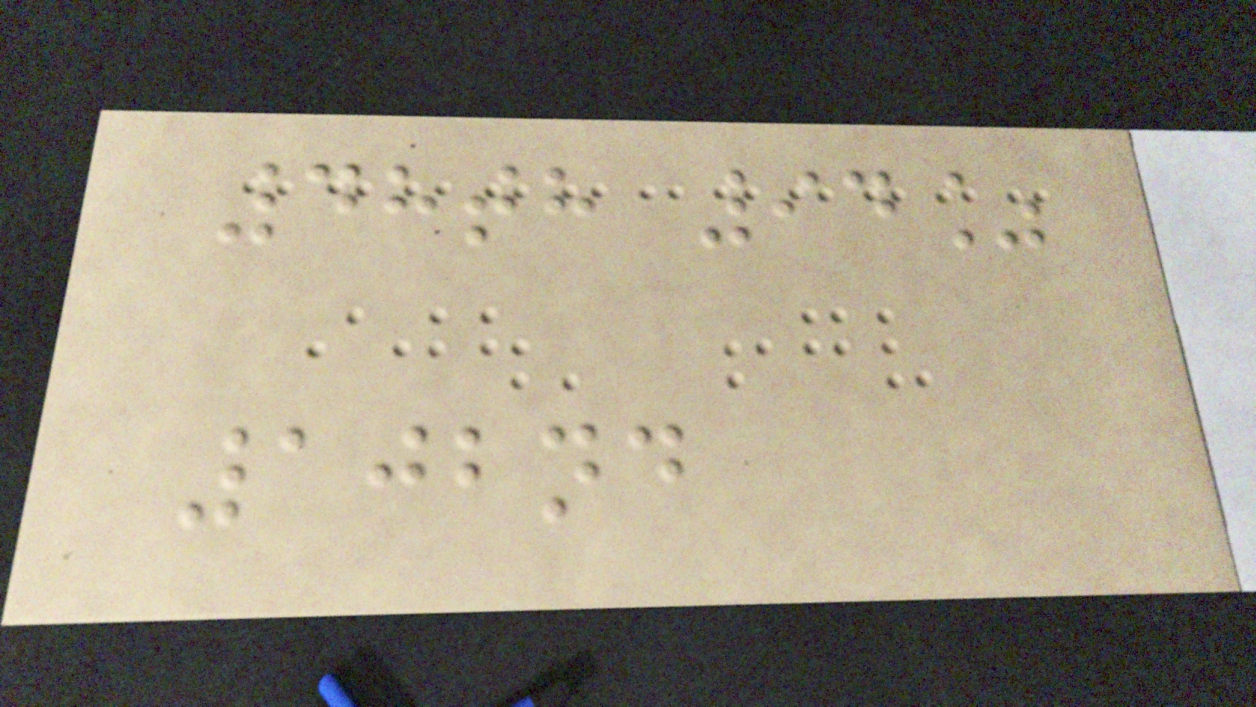48th 94%
102nd
